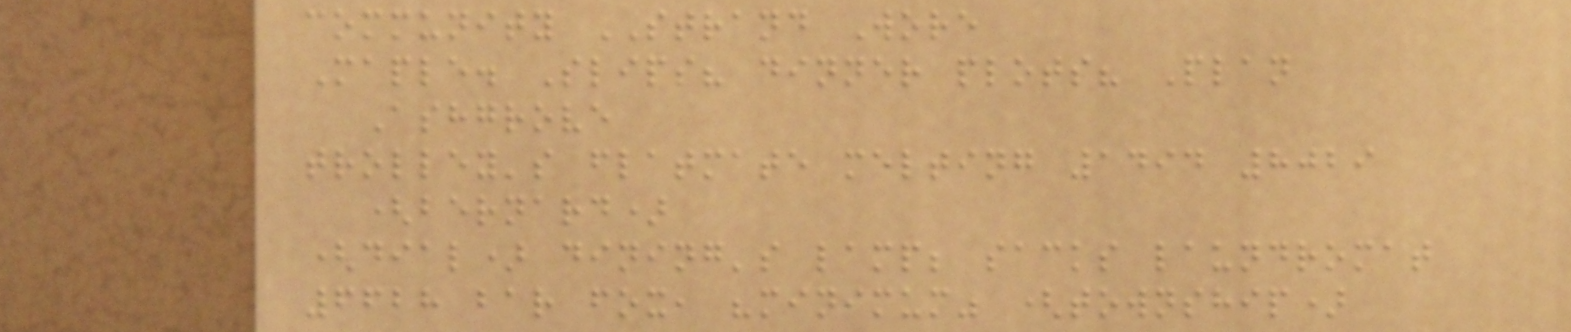community STRAND Wore
Maple. Slips? dinner plots? Plan
Ashgrove
trolley's flatmate melting 1494 8029
(bernard)
(dial) dining's lamp; sacks laundromat
6628 bar fox, "minimum" (township)
